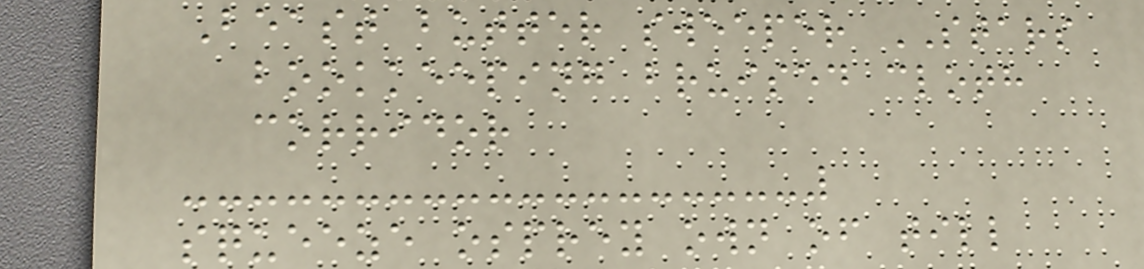Beast butter sweeper STARS
bookkeeping bruised cloth
corridor
squeeze osprey own of till
